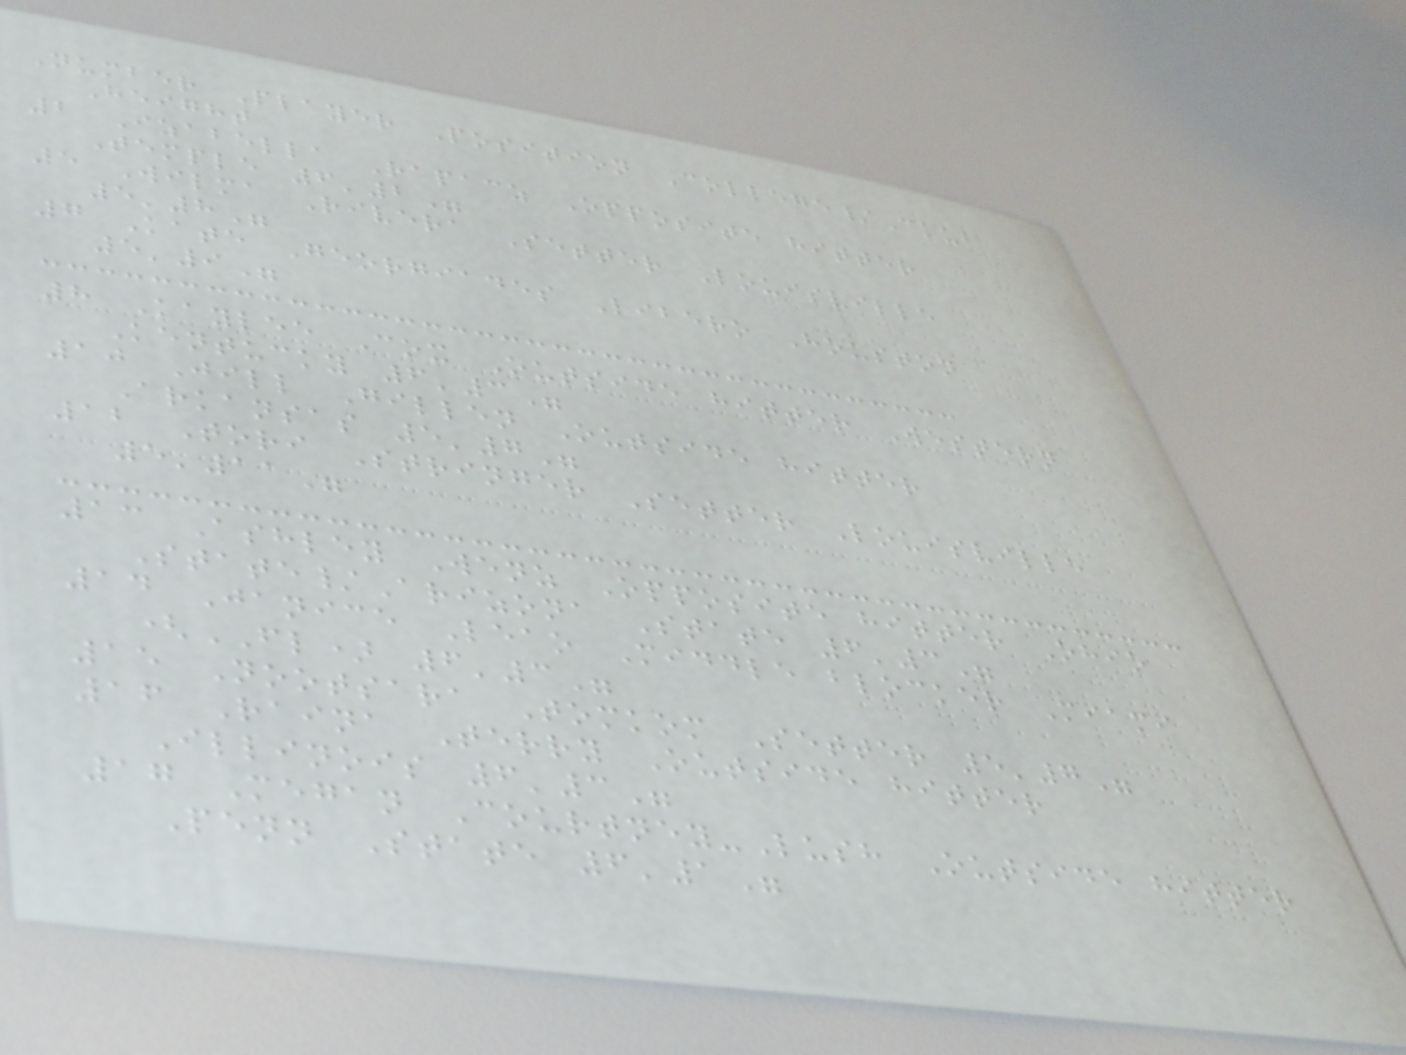Number Player Position College/Club
Height
2 Izabella Rapacz Opposite hitter
Temple 6'2"
5 Wilma Rivera Setter Louisville
5'8"
7 Kate Georgiades Libero Houston
5'9"
8 Kaylee Cox Outside hitter Western
Kentucky 6'3"
10 Jill Gillen Outside hitter
Arkansas 5'7"
12 Tori Stringer Setter Louisville
5'11"
13 Ashley Wenz Opposite hitter Ohio
State/Arizona State 6'3"
14 Janice Leao Middle blocker Miami
(FL) 6'3"
15 Nootsara Tomkom Setter 5'7"
16 Raina Terry Outside hitter
Illinois 6'3"
17 Megan Courtney-Lush Outside hitter
Penn State 6'1"
